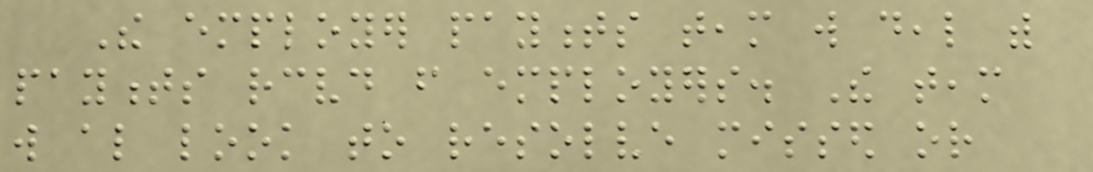The employer payments team will deal with
payments received from employers. The team
will also look to resolve missed or
